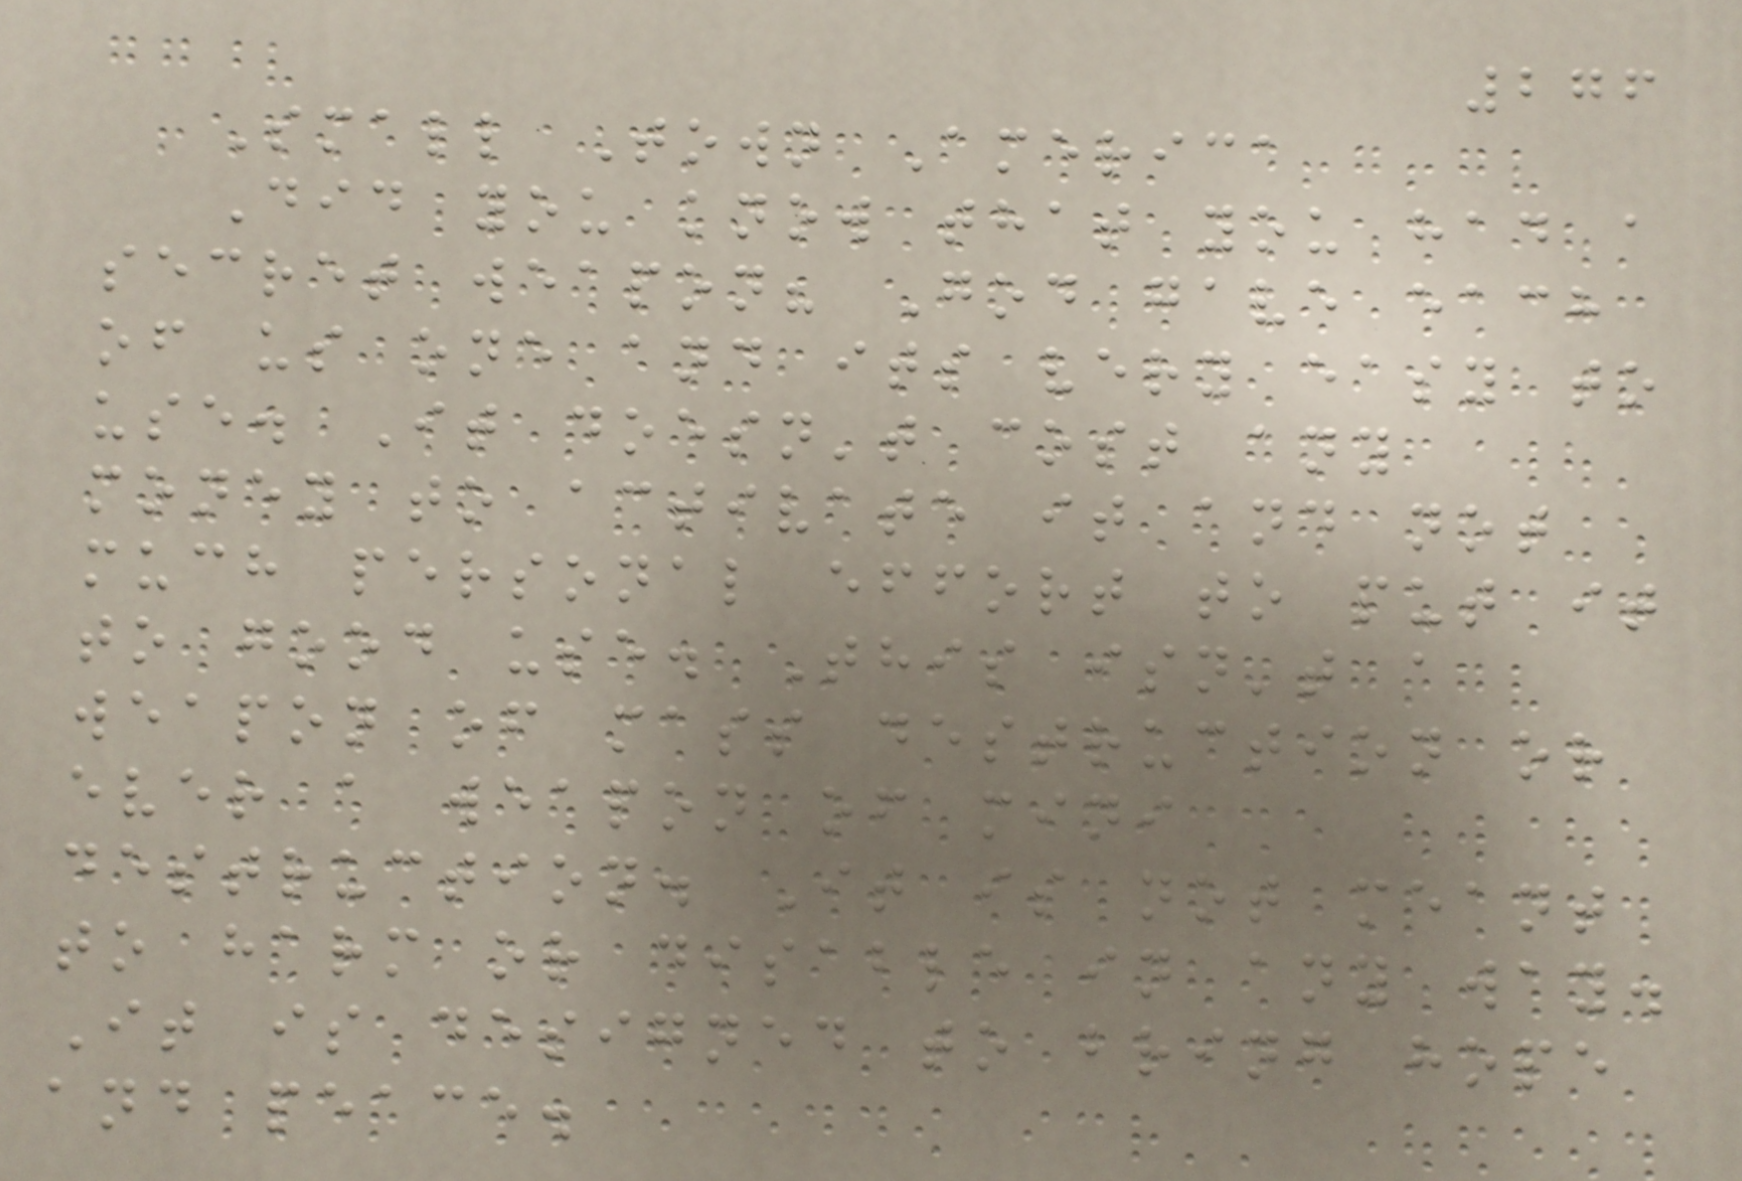276
Small Town America
Did you know that you had a
secret weapon? God gave each
of us one and its very easy to
use. It doesn't cost any
money to activate it and not
much personal effort to put it
to good use. This isn't a
weapon of mass destruction or
ever a weapon of mini
destruction. It is not meant
to harm or disable in any way.
It is designed to bring hope
and peace.
